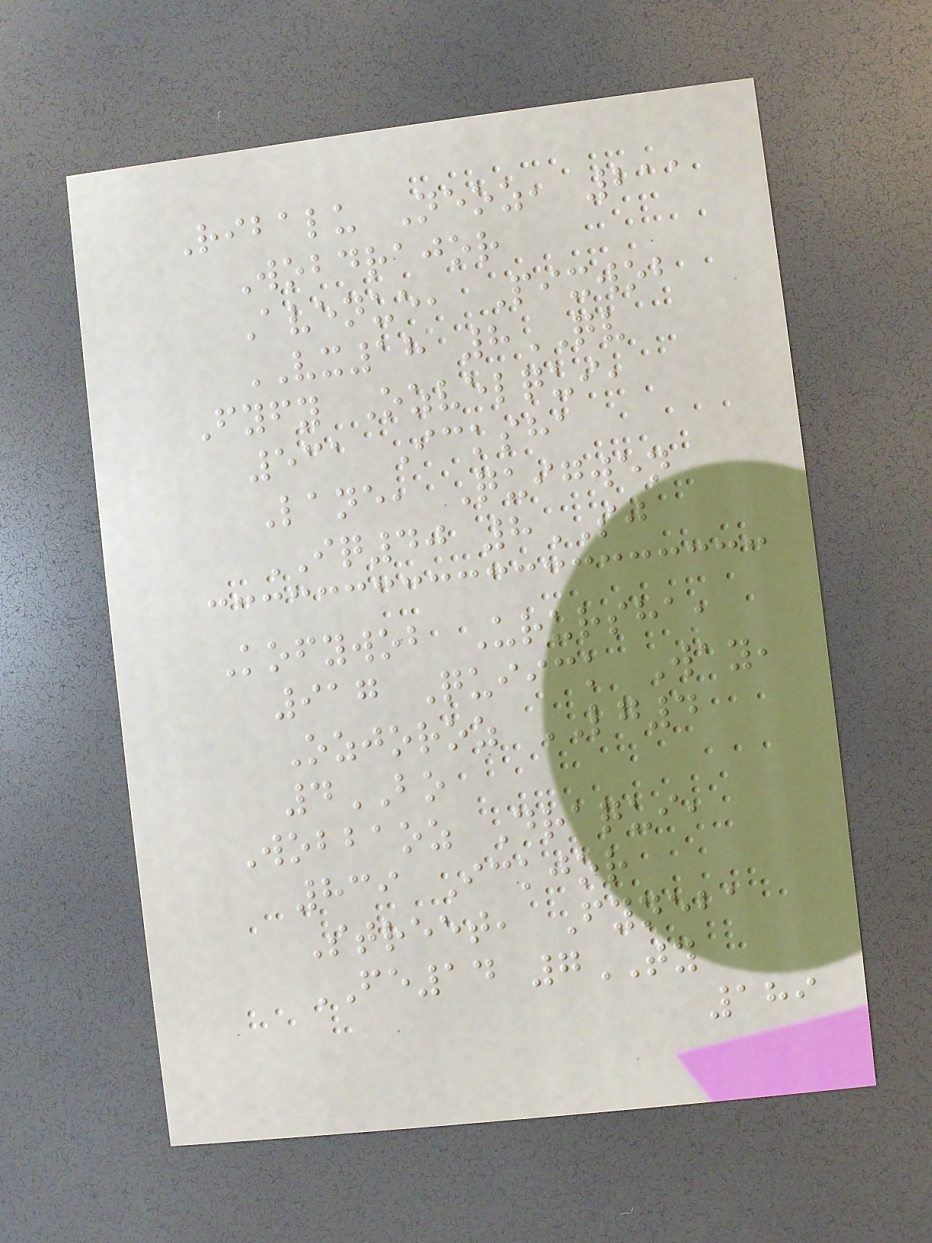Ribalu Neoz, 211
Wobdrajor
Avenue, Pixwob
VX18 8QV
Fyfy Ozvelqui,
531 Icksha
Lane, Quigwen
IQ40 8SJ
Kofywob Urursha,
917 Quiick Way,
Ozjoroz LG4
4BO
Wobbaoz Draqui,
839 Ickjor
Street, Fyneba
FE14 7TY
189
